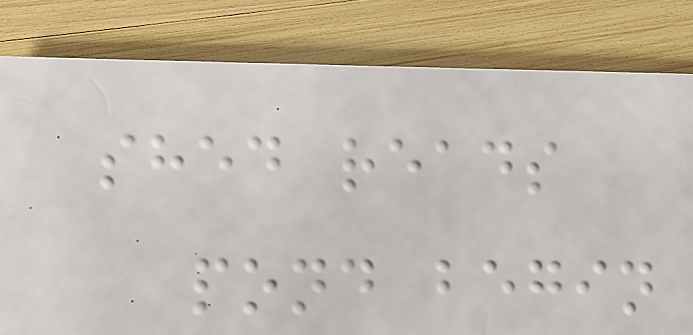shed reads
pond begin
